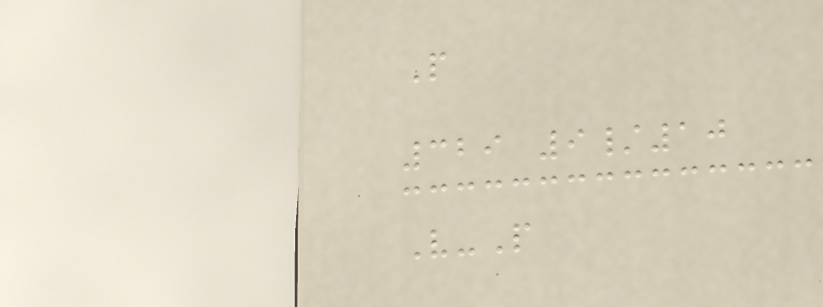P
329 9/10
V-P
